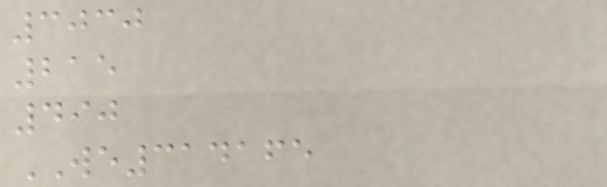3030
215
490
WE314165
